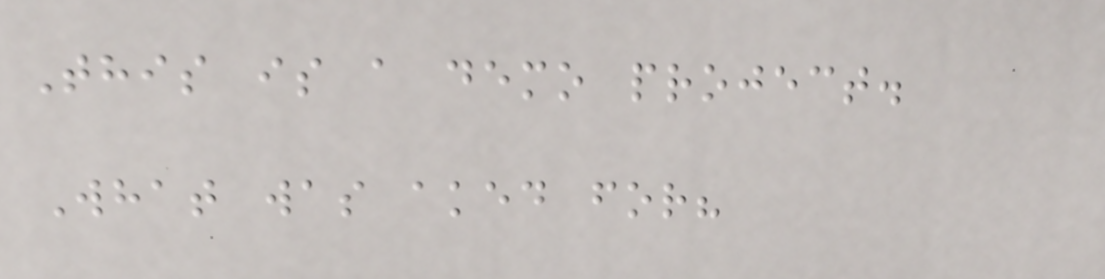This is a demo project.
What was aked for?
